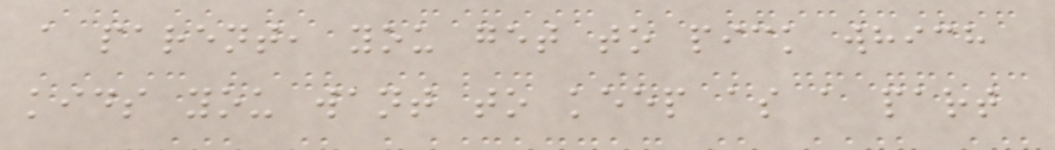a parent, you get to pick which
kids you want to keep as a part
